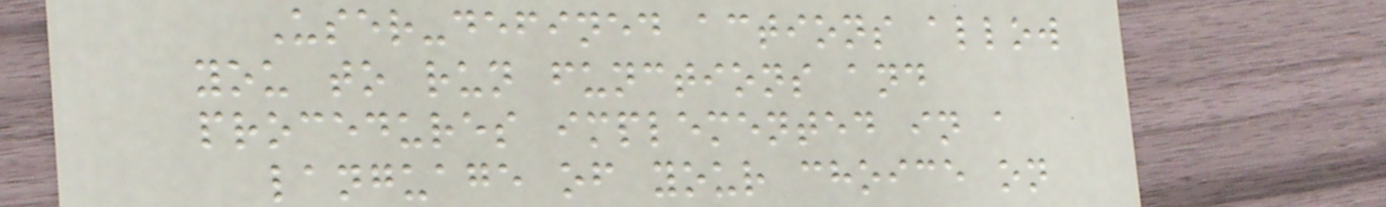User-defined actions allow
you to run functions and
procedures implemented in a
language of your choice on
